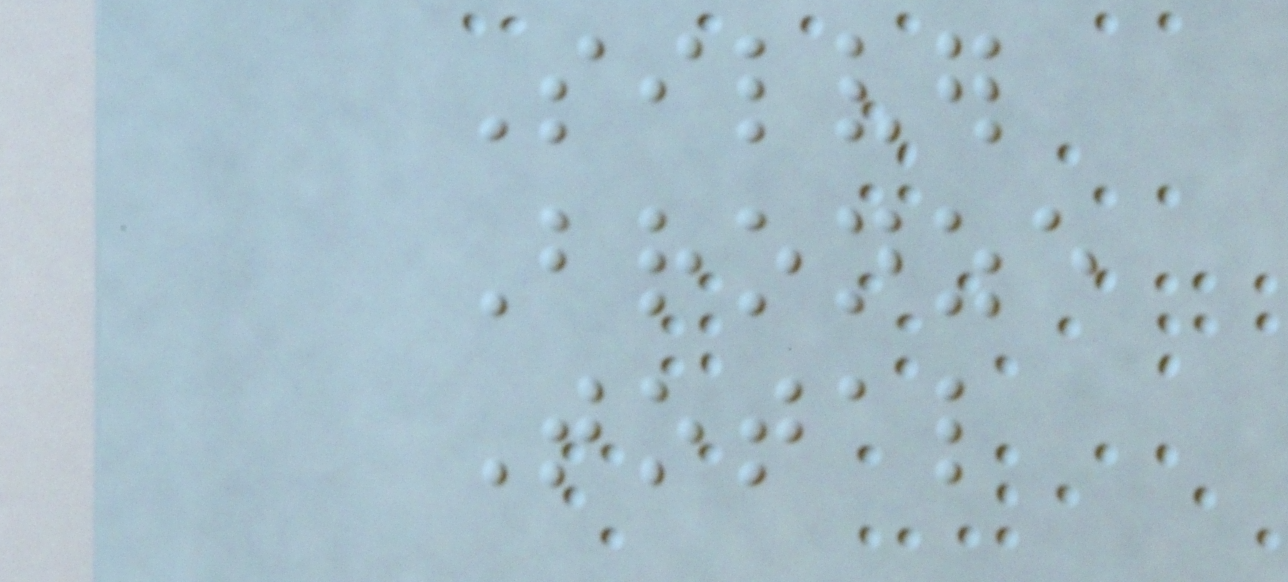Silver
Bronze
Total
